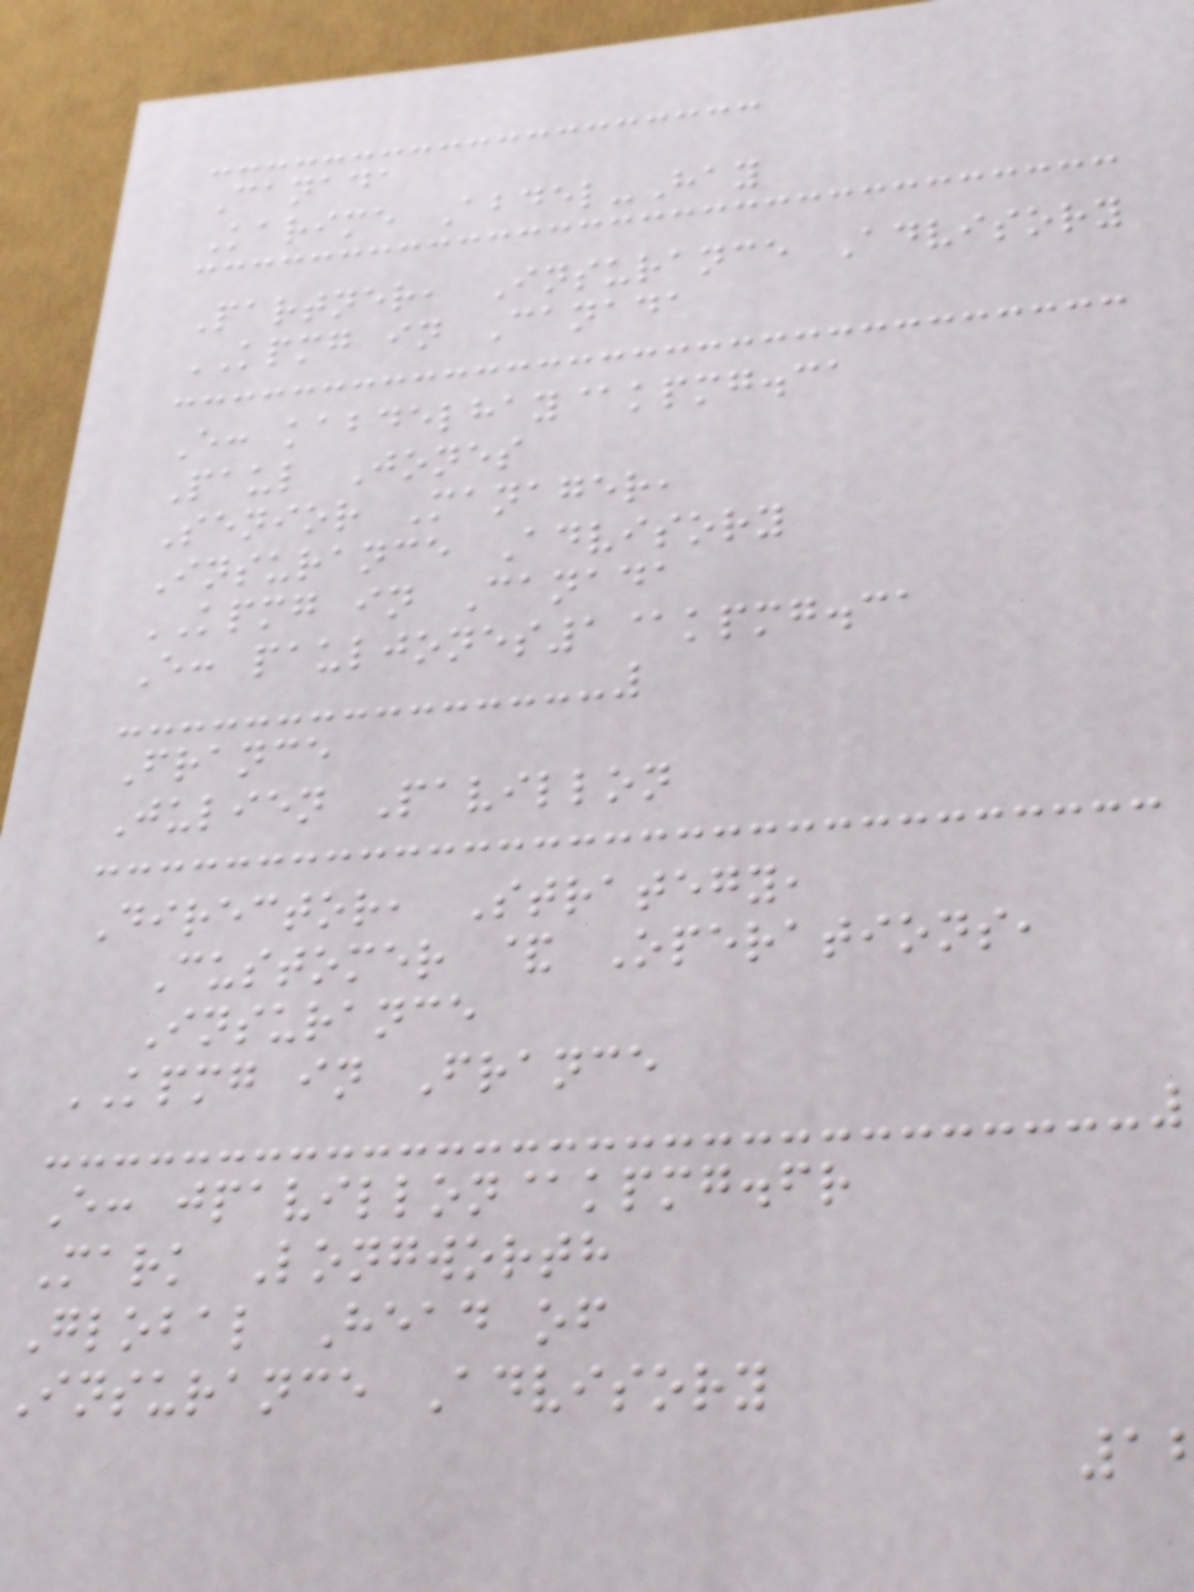Canada
Karime Abdel-Hay
Partner, Insurance Advisory
KPMG in Canada
E: kabdelhay@kpmg.ca
Paul Jones
Senior Manager,
Insurance Advisory
KPMG in Canada
E: pauljones1@kpmg.ca
France
Julien Pavillon
Director, Strategy,
Customer & Operations,
Insurance
KPMG in France
E: jpavillon@kpmg.fr
Mark Longworth
Global Head of
Insurance Advisory
